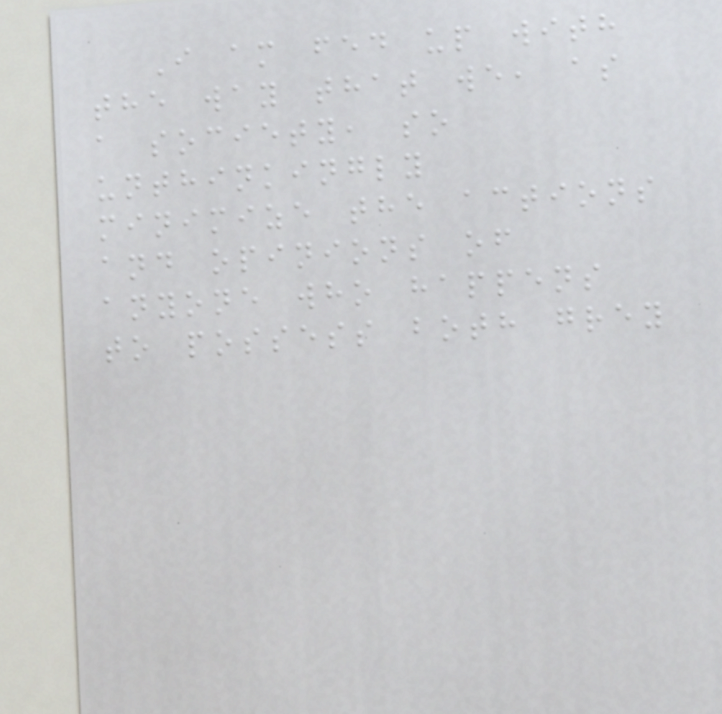I am fed up with
the way that we, as
a society, so
unthinkingly
minimize the actions
and opinions of
anyone who happens
to possess both grey
